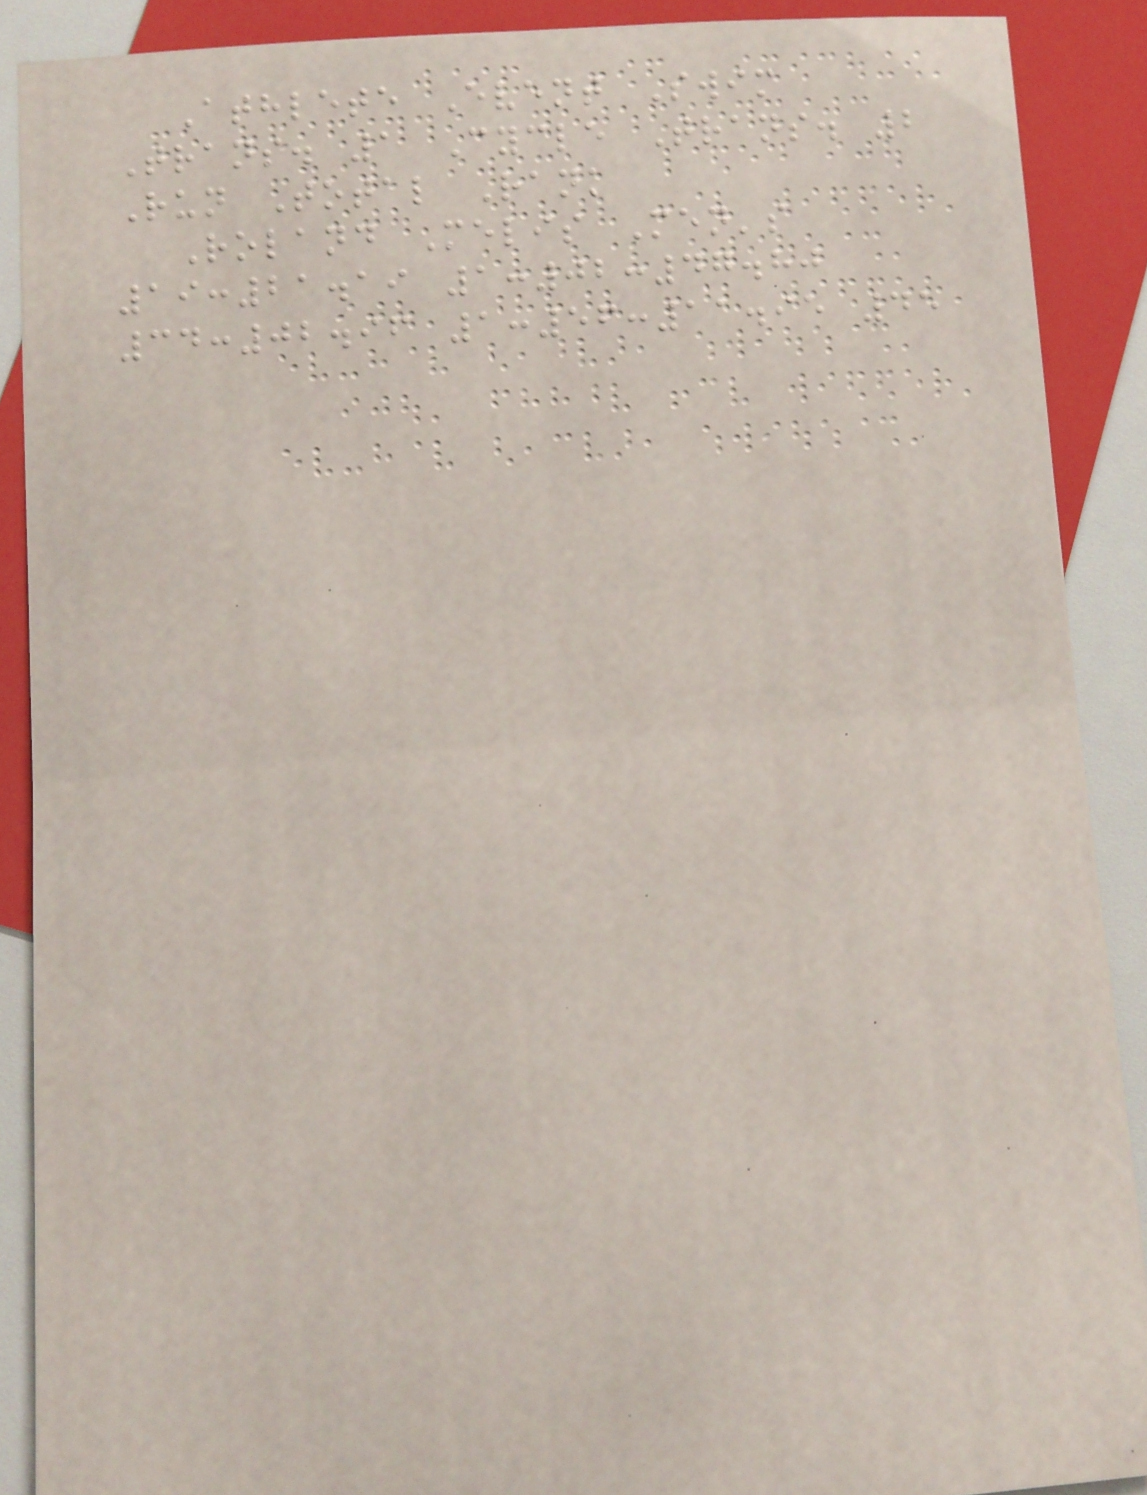Athlete Event Swim
Trans. 1 Cycle Trans. 2
Run Total Rank
Roland Melis Men's
19:21.19 1:02:47.80
34:02.96 1:56:11.95 45
